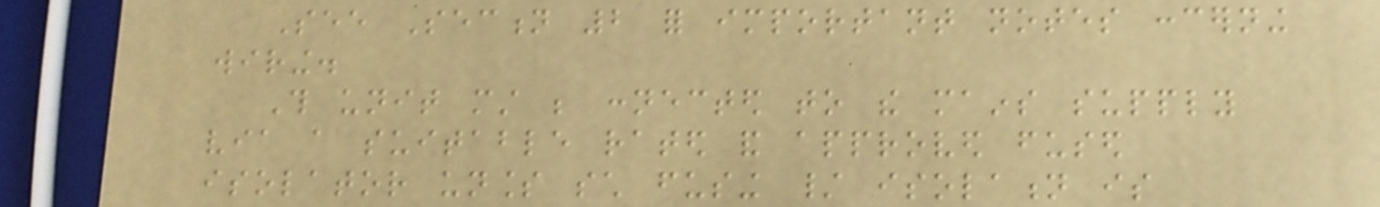See Section 2 for important notes concerning
wiring.
This unit must be connected to the mains supply
via a suitable rated and approved fused
isolator unless such fusing / isolation is
